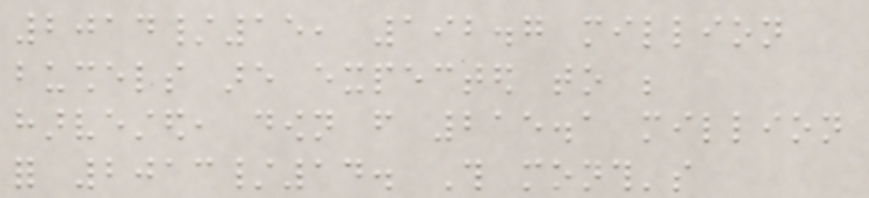2014/15, 192.7 million
bushels are expected to be
harvested, down from 215.1 million
for 2013/14. This month's
